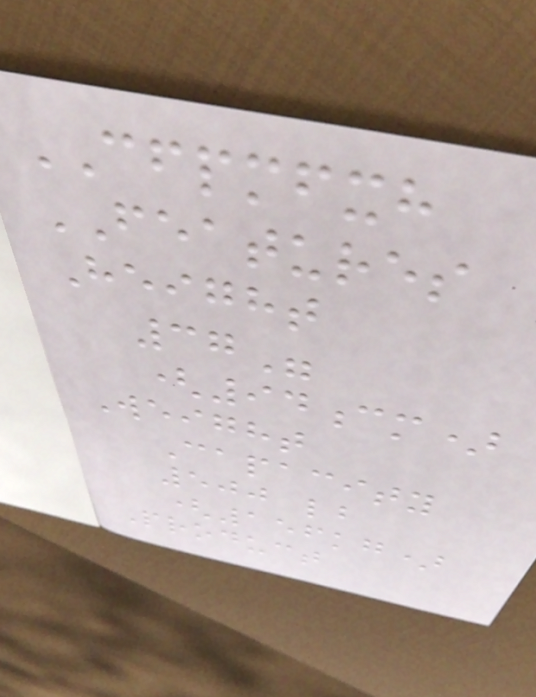CFPMFXH
FEATURES
Height
37"
(94cm)
Weight
Capacity
500 lb
(156kg)
Product
